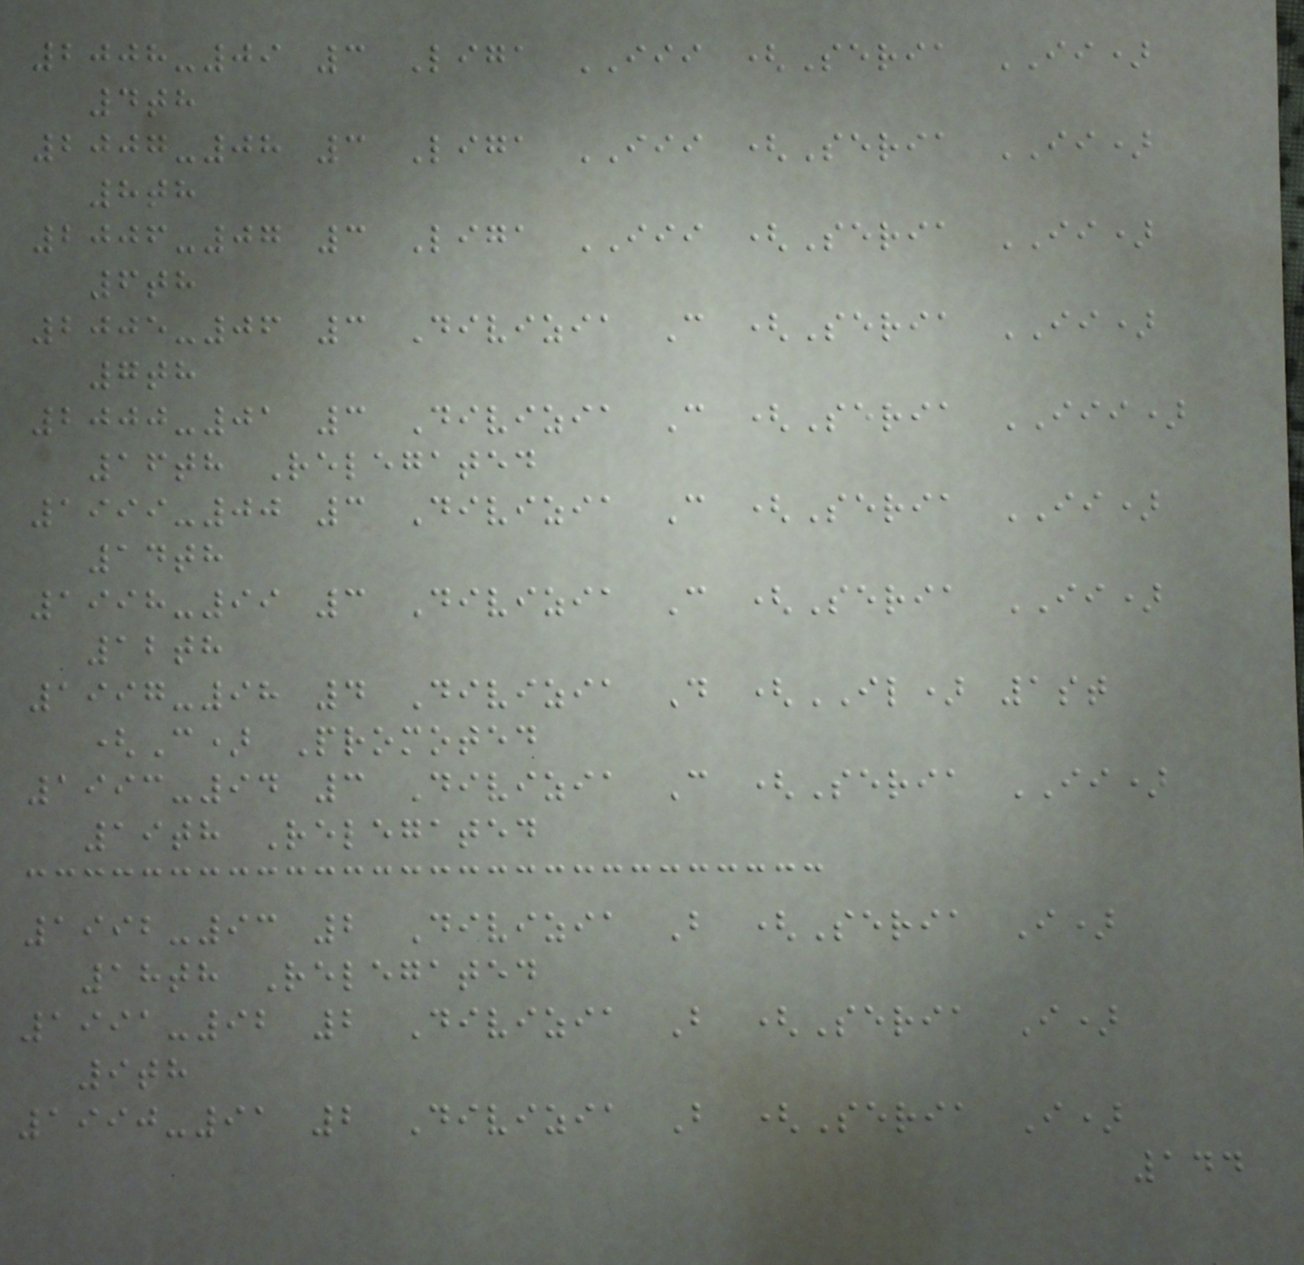2008-09 3 Liga III (Seria II)
4th
2007-08 3 Liga III (Seria II)
8th
2006-07 3 Liga III (Seria II)
6th
2005-06 3 Divizia C (Seria II)
7th
2000-01 3 Divizia C (Seria III)
16th Relegated
1999-00 3 Divizia C (Seria II)
14th
1998-99 3 Divizia C (Seria II)
12th
1997-98 4 Divizia D (IL) 1st
(C) Promoted
1993-94 3 Divizia C (Seria II)
19th Relegated
1992-93 2 Divizia B (Seria I)
18th Relegated
1991-92 2 Divizia B (Seria I)
9th
1990-91 2 Divizia B (Seria I)
144
